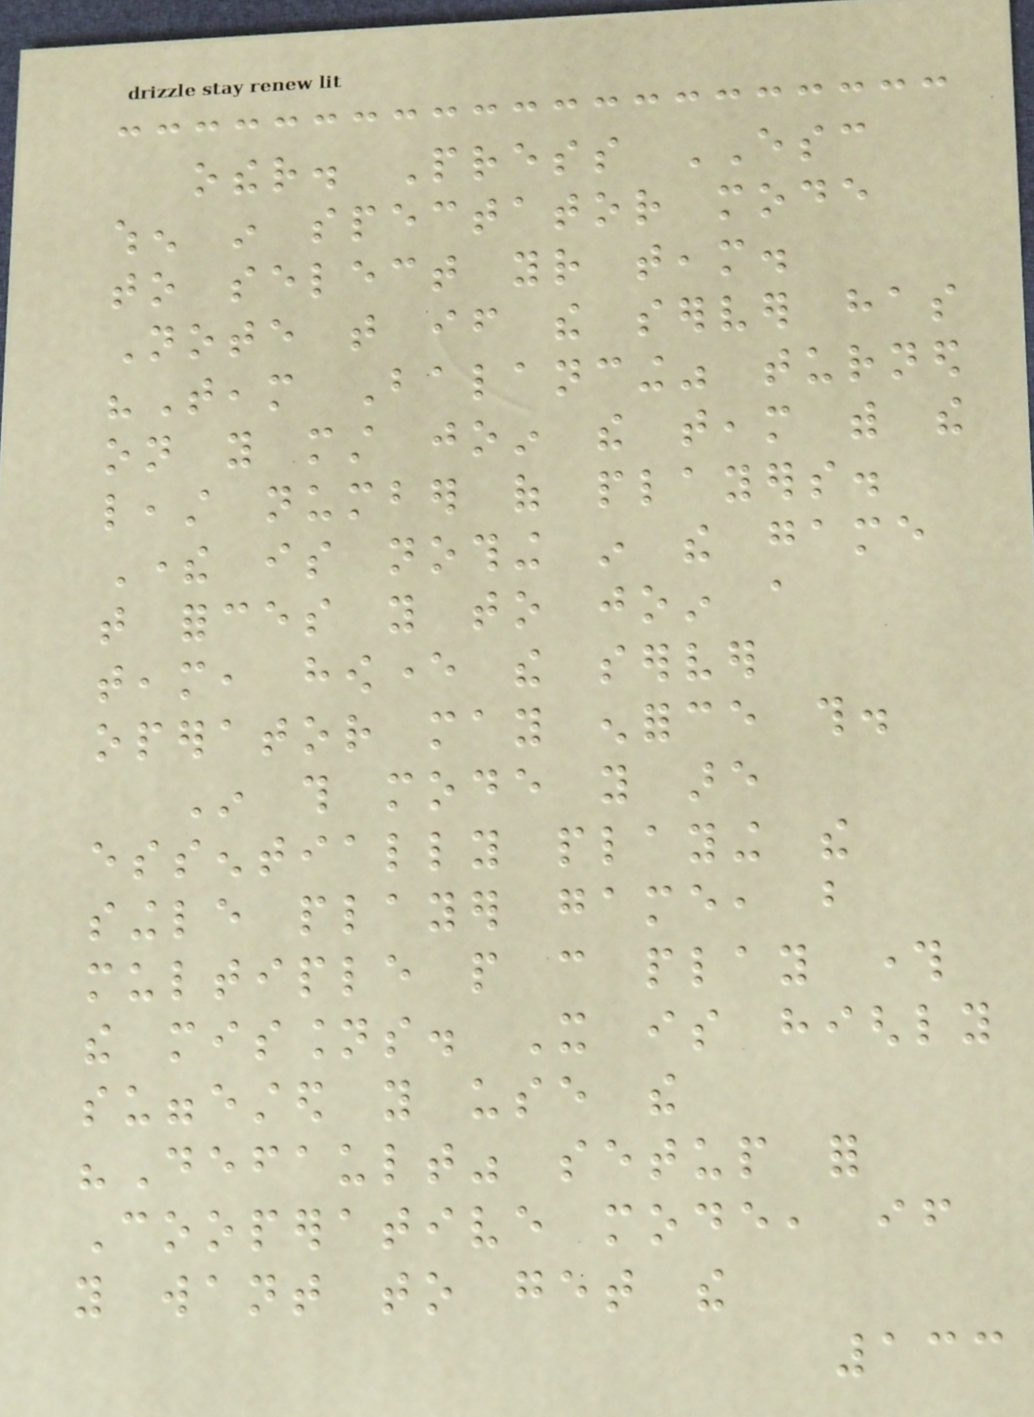other. Press ESC
when in spectator mode
to select your team.
Note that if the server has
"Team Balancing" turned
on you must join the team with the
least number of players.
There is nothing in the game
that forces you to join a
team, however the server
operator may enforce this.
In this mode you are
essentially playing the
single player game, but
multiple people can play through
the missions. It is highly
suggested you use the
"Default" setup for
Cooperative mode, if
you want to get the
133
